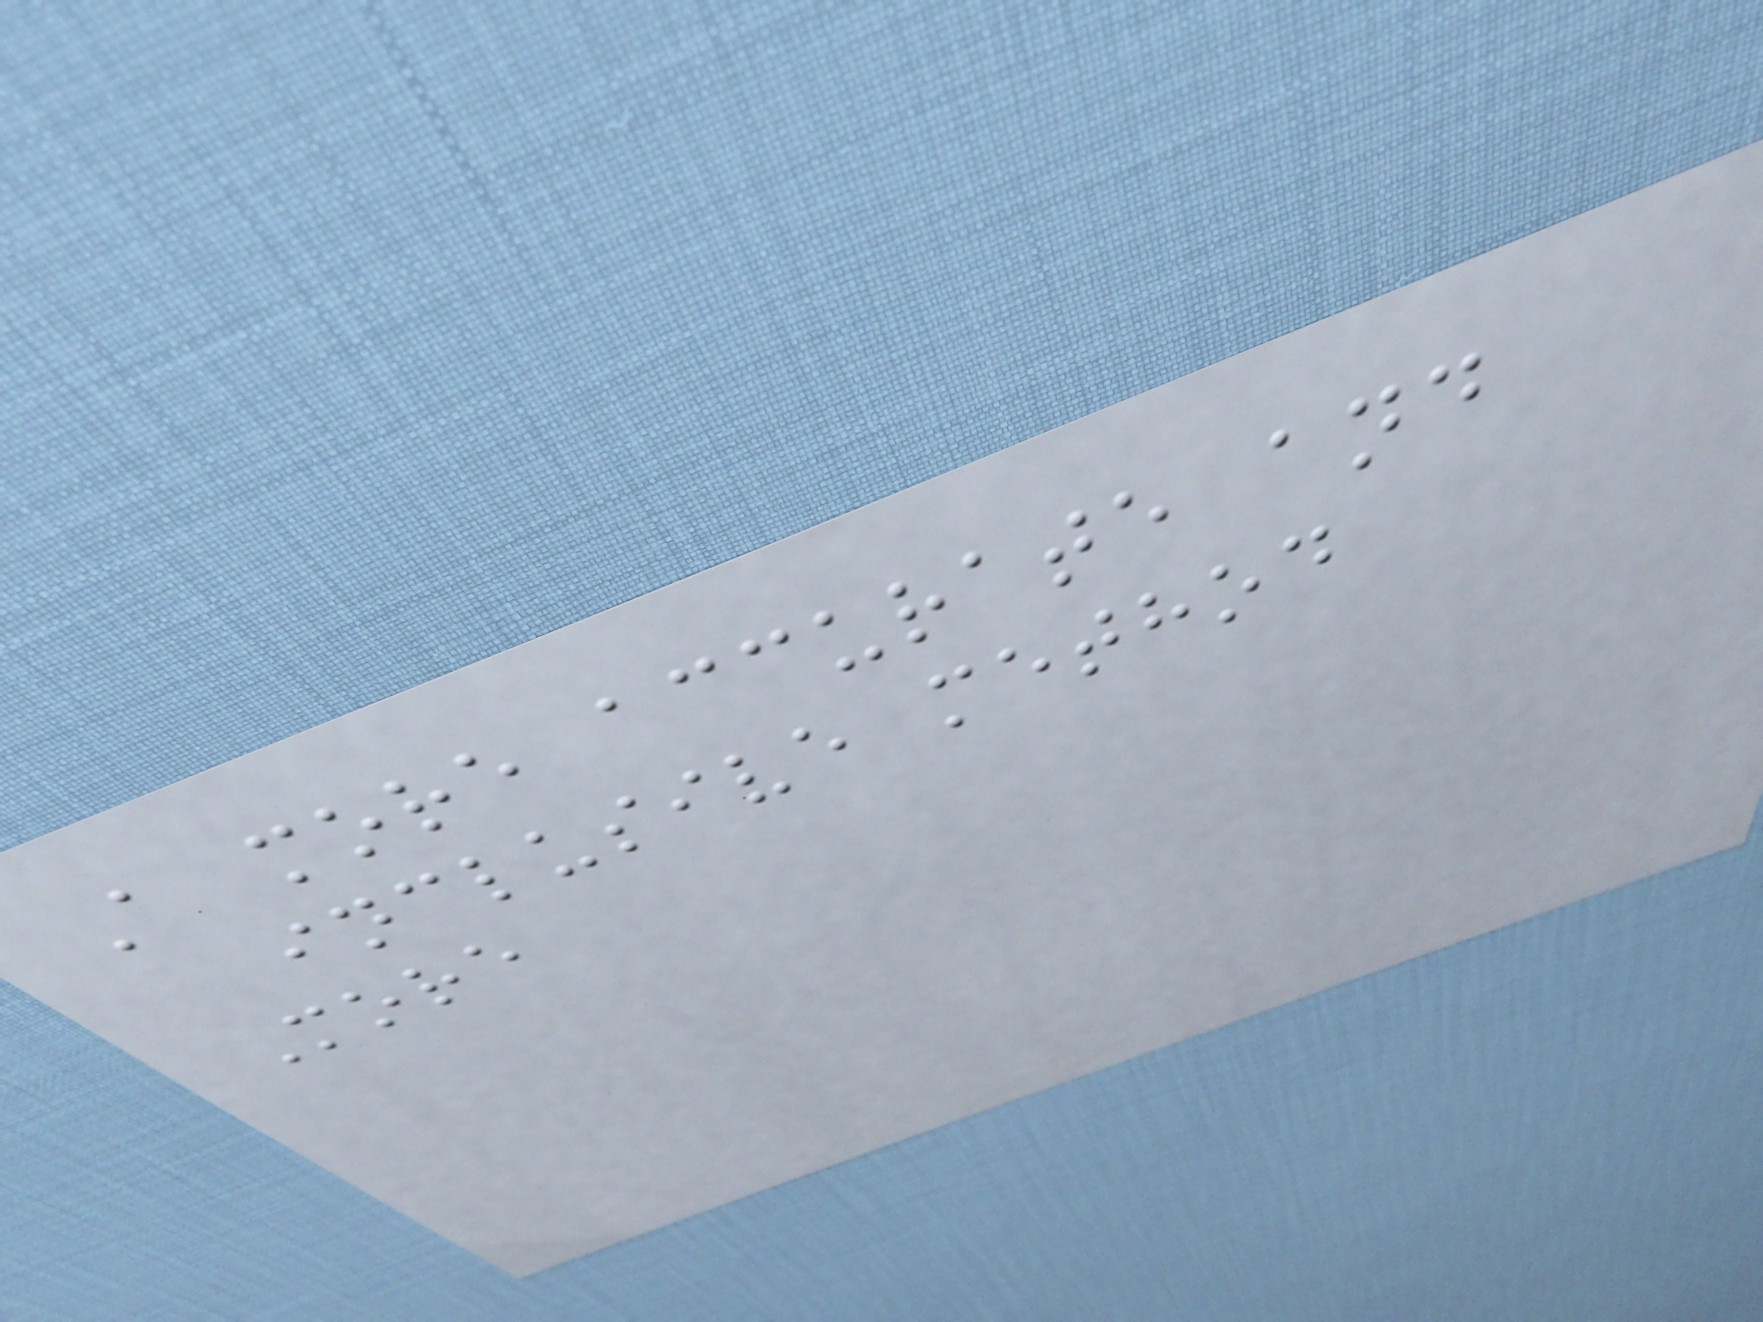A more accurate and
inclusive method
More
